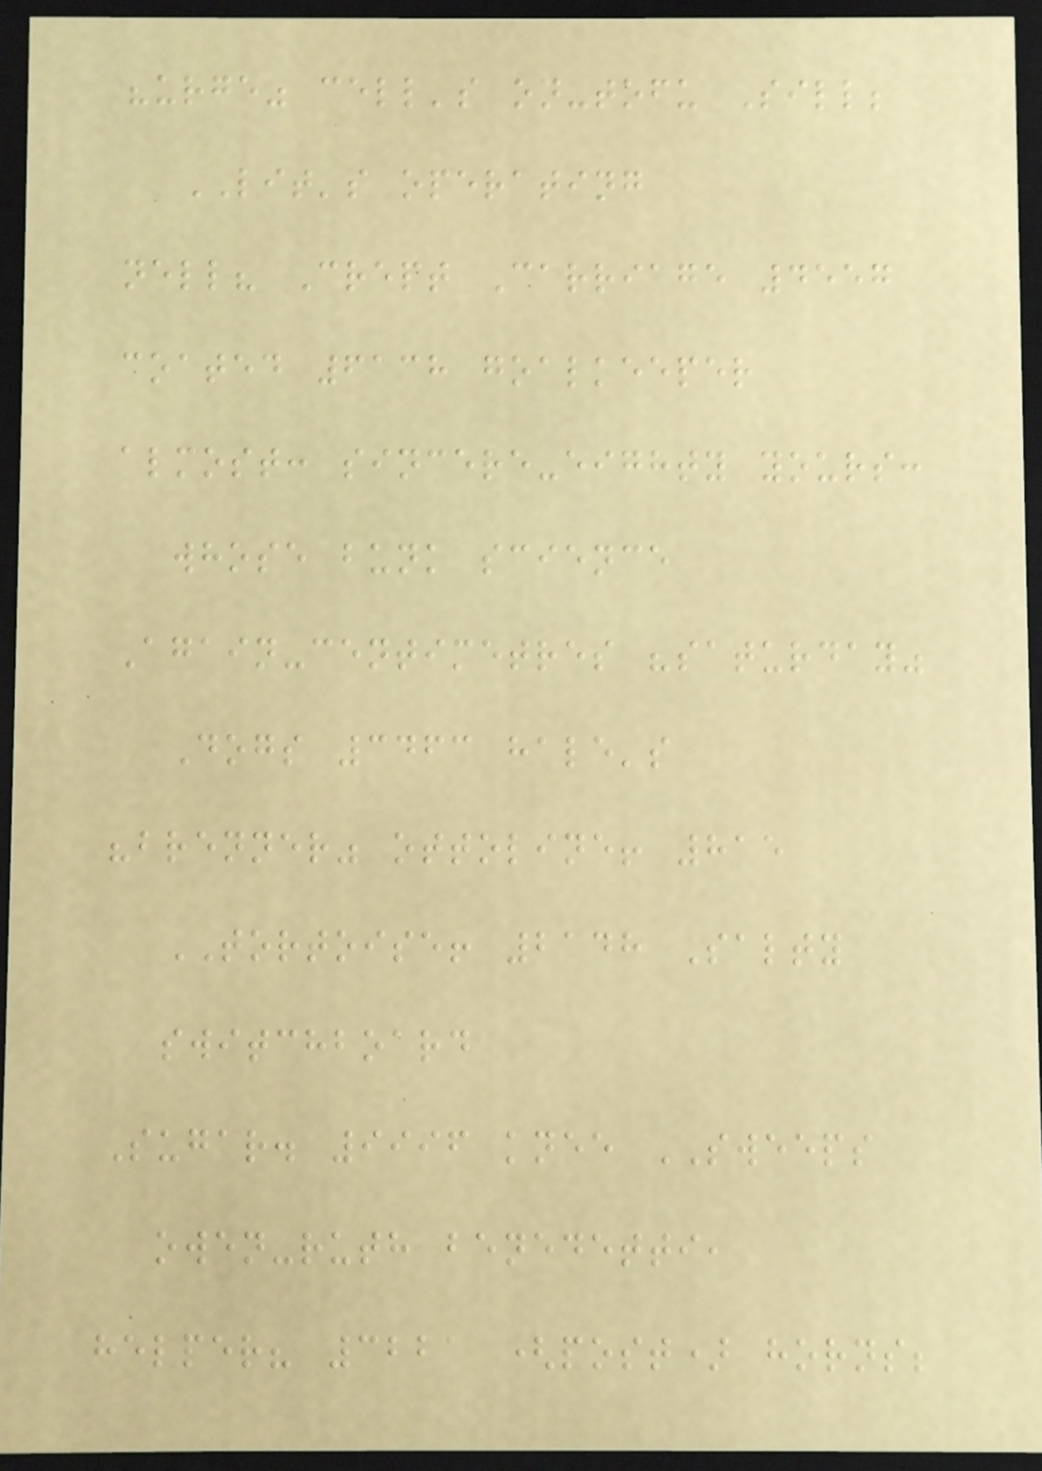"urge" cell's on-tofu Sill;
LIT's operating
nell? Crept Carriage 4557
coated 6138 goalkeeper
almost: sincere-eighty yours:
whose bunk science
Again-centimetres "saturday"
Dogs 3463 hale's
"brenner" ottoline! 815
TORTOISE! 2148 Salty
switchboard
Sugar. 9996 knee SWEEPS
owen-ruth benedetti,
helper? 3221 (post) horns;
